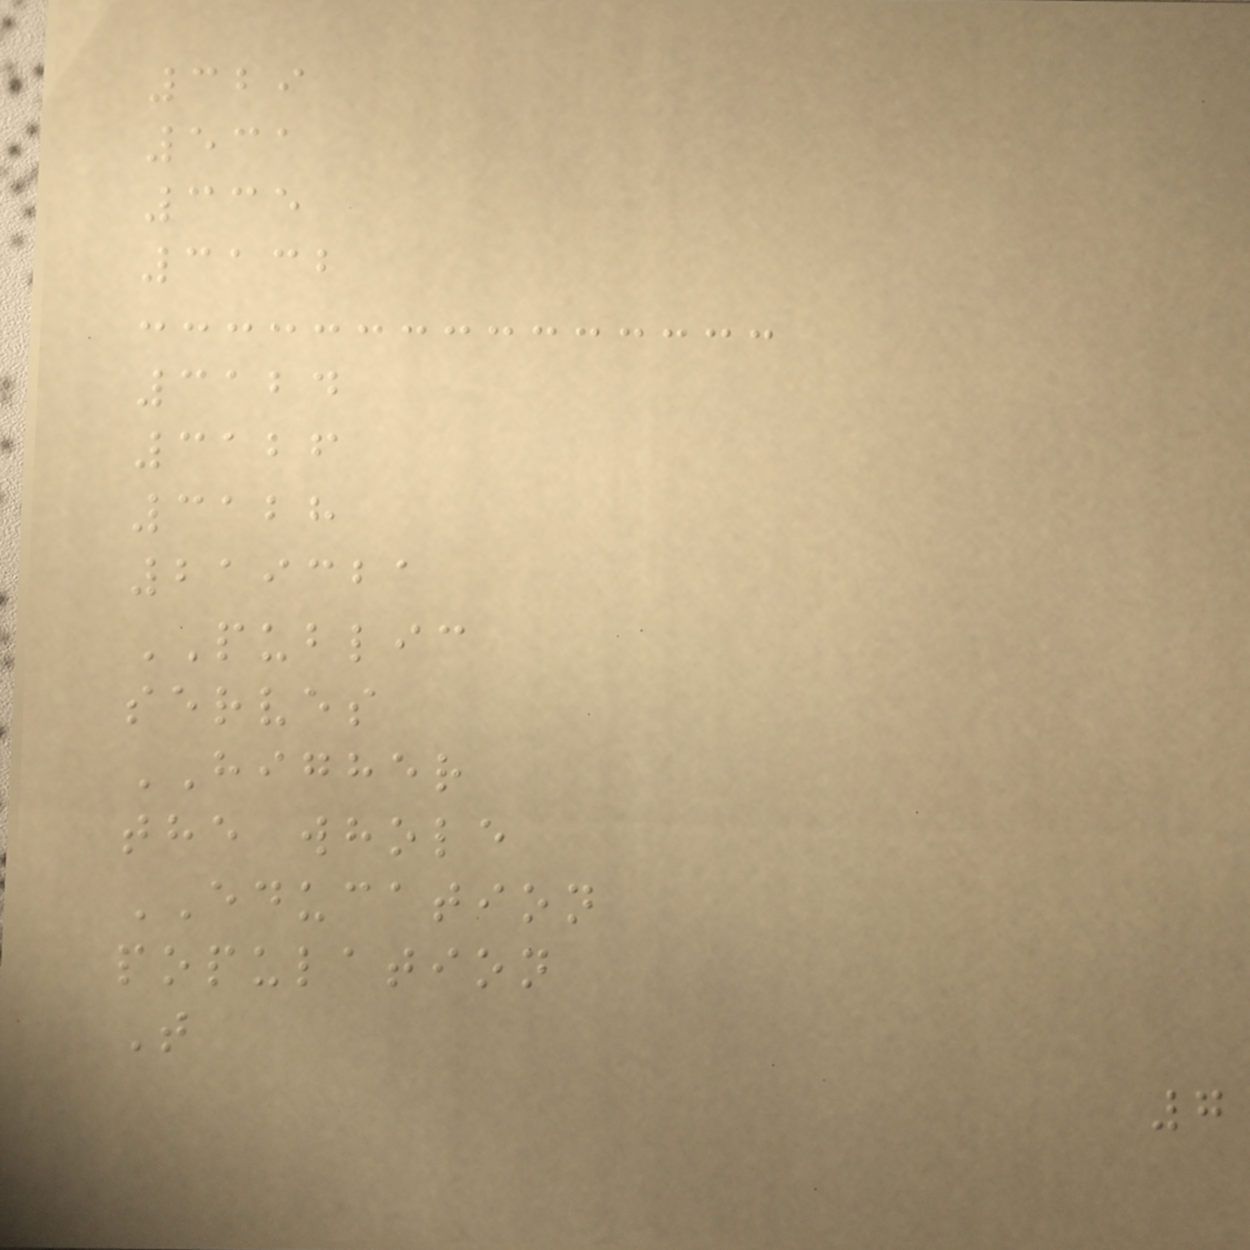329
531
335
3132
3124
3126
3128
219321
PUBLIC
serves
HIGHER
the whole
EDUCATION
population
T
7
